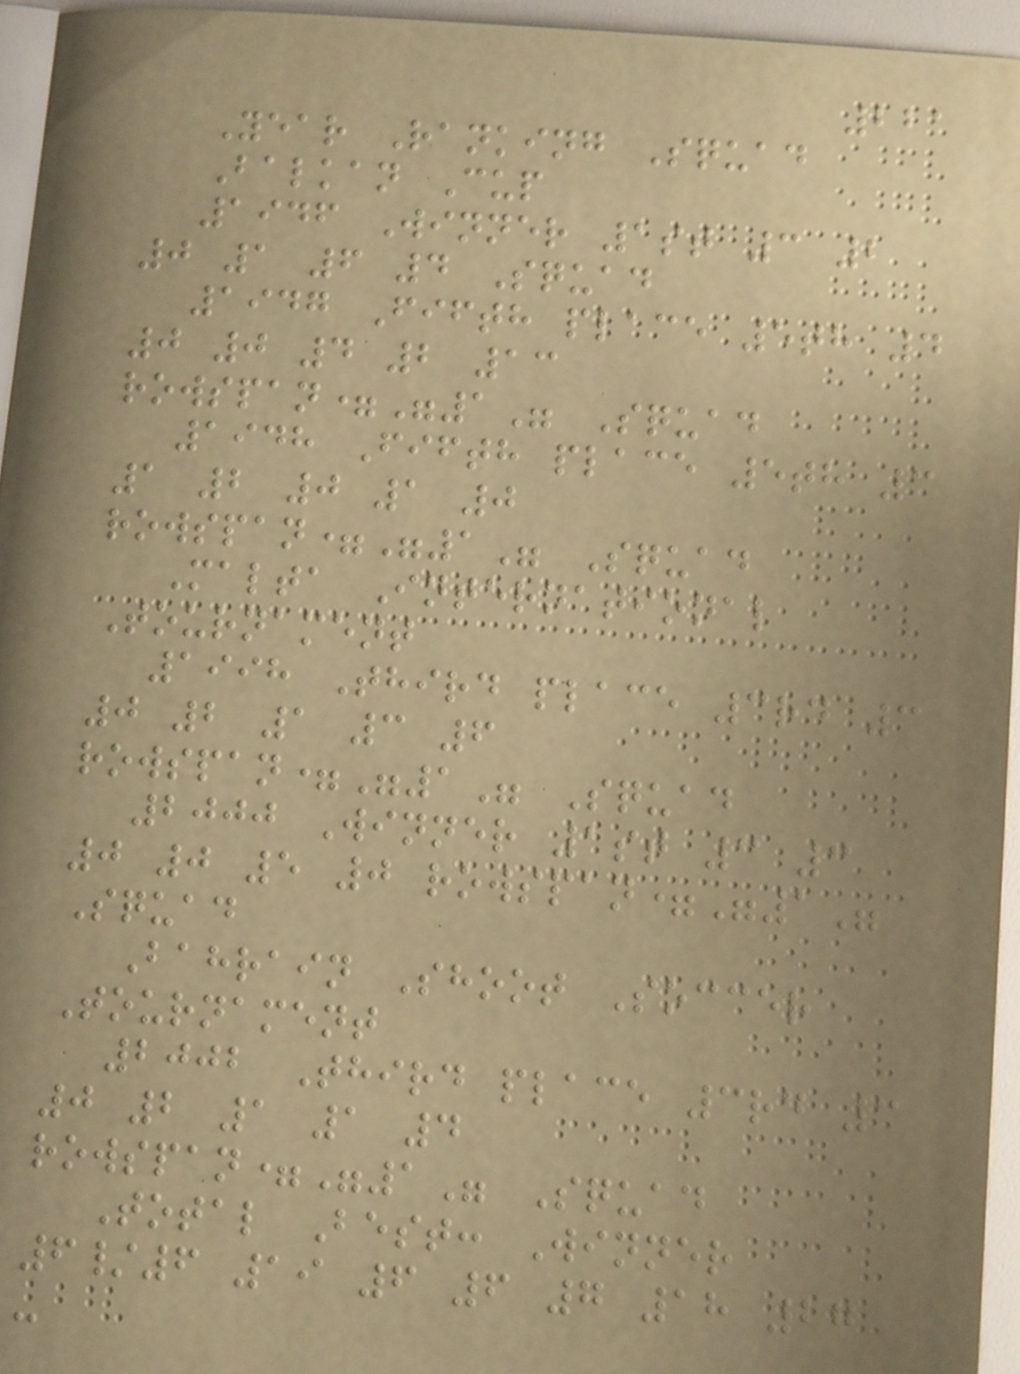221
Year Ranking Squad
Balkan Cup
1946 Winner 1st 3 2
0 1 6 4 Squad
1947 Fifth place 5th 4
0 0 4 2 13
rowspan="1" Squad
1948 Fifth place 5th 3
1 2 0 1 0
rowspan="1" Squad
Malta International
Tournament
1998 Third place 3rd 3
0 2 1 3 6
rowspan="1" Squad
2000 Winner 1st 3 3
0 0 5 0 rowspan="1"
Squad
Bahrain Shoot Soccer
Tournament
2002 Third place 3rd 3
0 2 1 1 4
rowspan="1" Squad
Total Best: Winner
6/6 19 6 6 7 18 27
-
